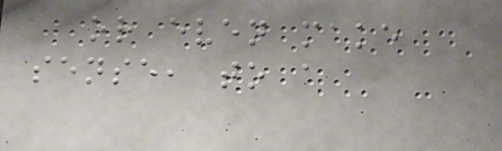or even make
sense, to a
